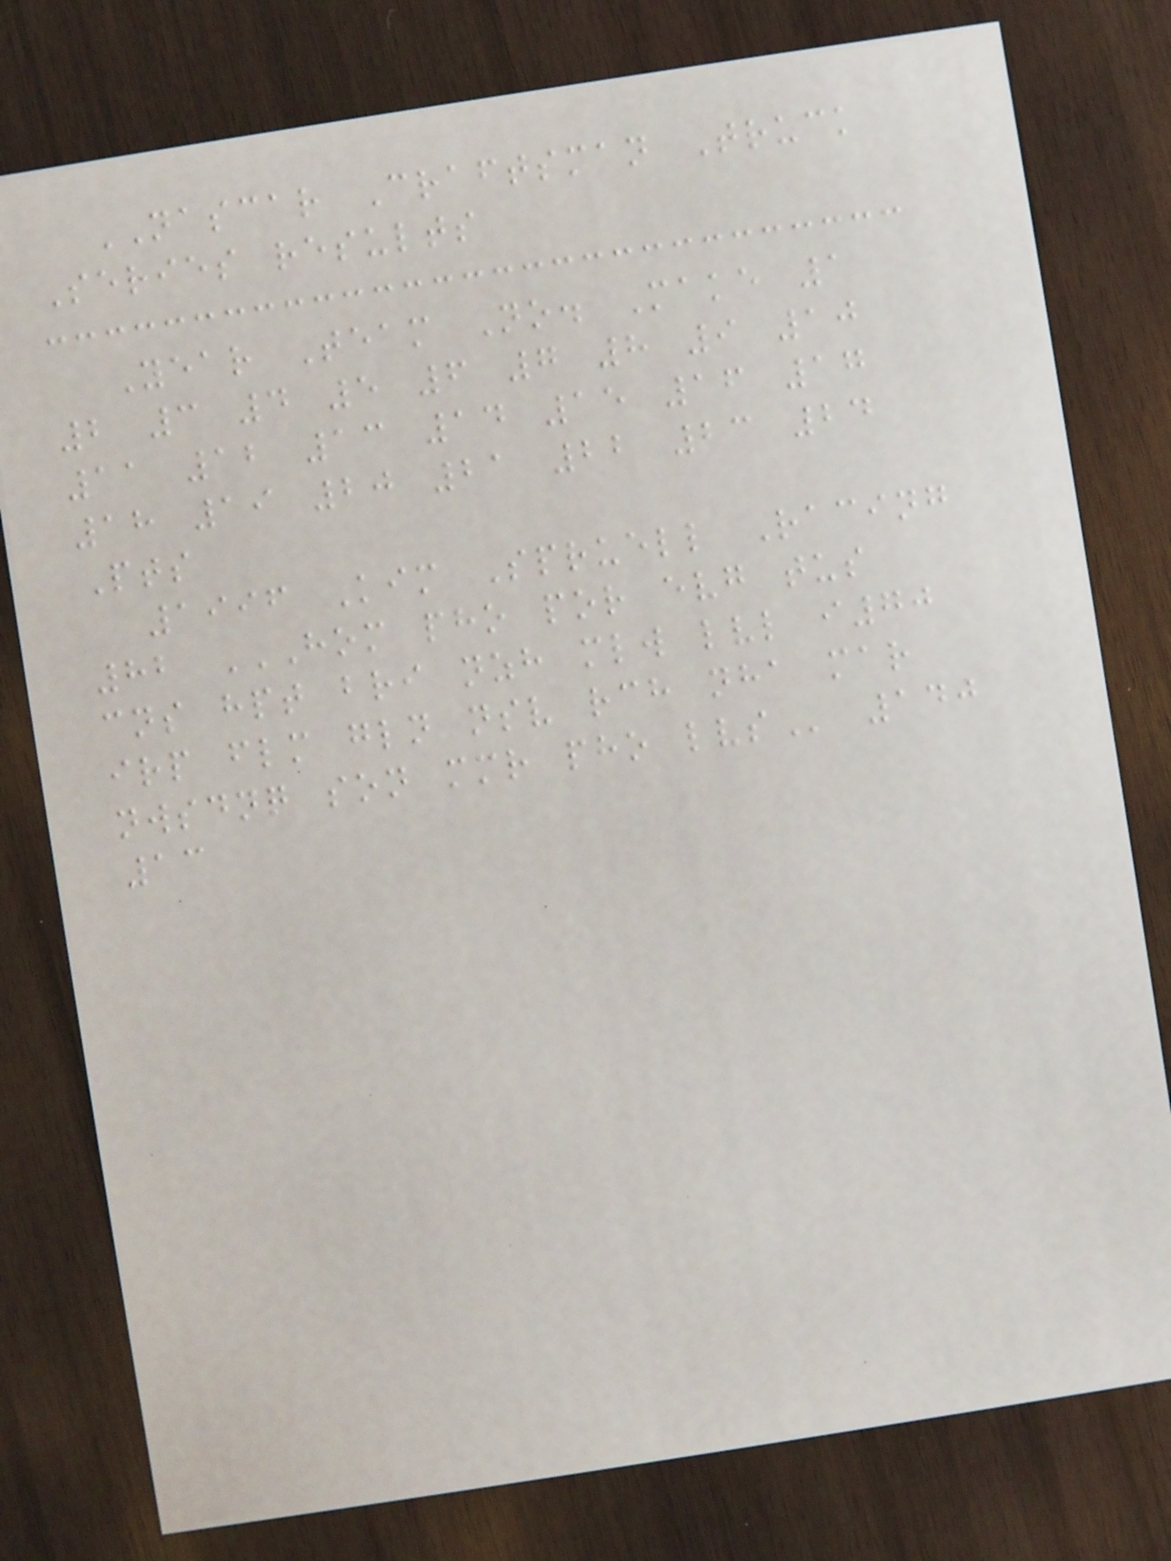NASCAR Craftsman Truck
Series results
Year Team No. Make 1
2 3 4 5 6 7 8 9 10
11 12 13 14 15 16 17
18 19 20 21 22 23 24
Pts
1996 Kim Spruell Racing
82 HOM PHO POR EVG TUS
CNS HPT BRI NZH MLW LVL I70
IRP FLM GLN NSV RCH NHA MAR
NWSDNQ SON MMR PHO LVS 140
13
